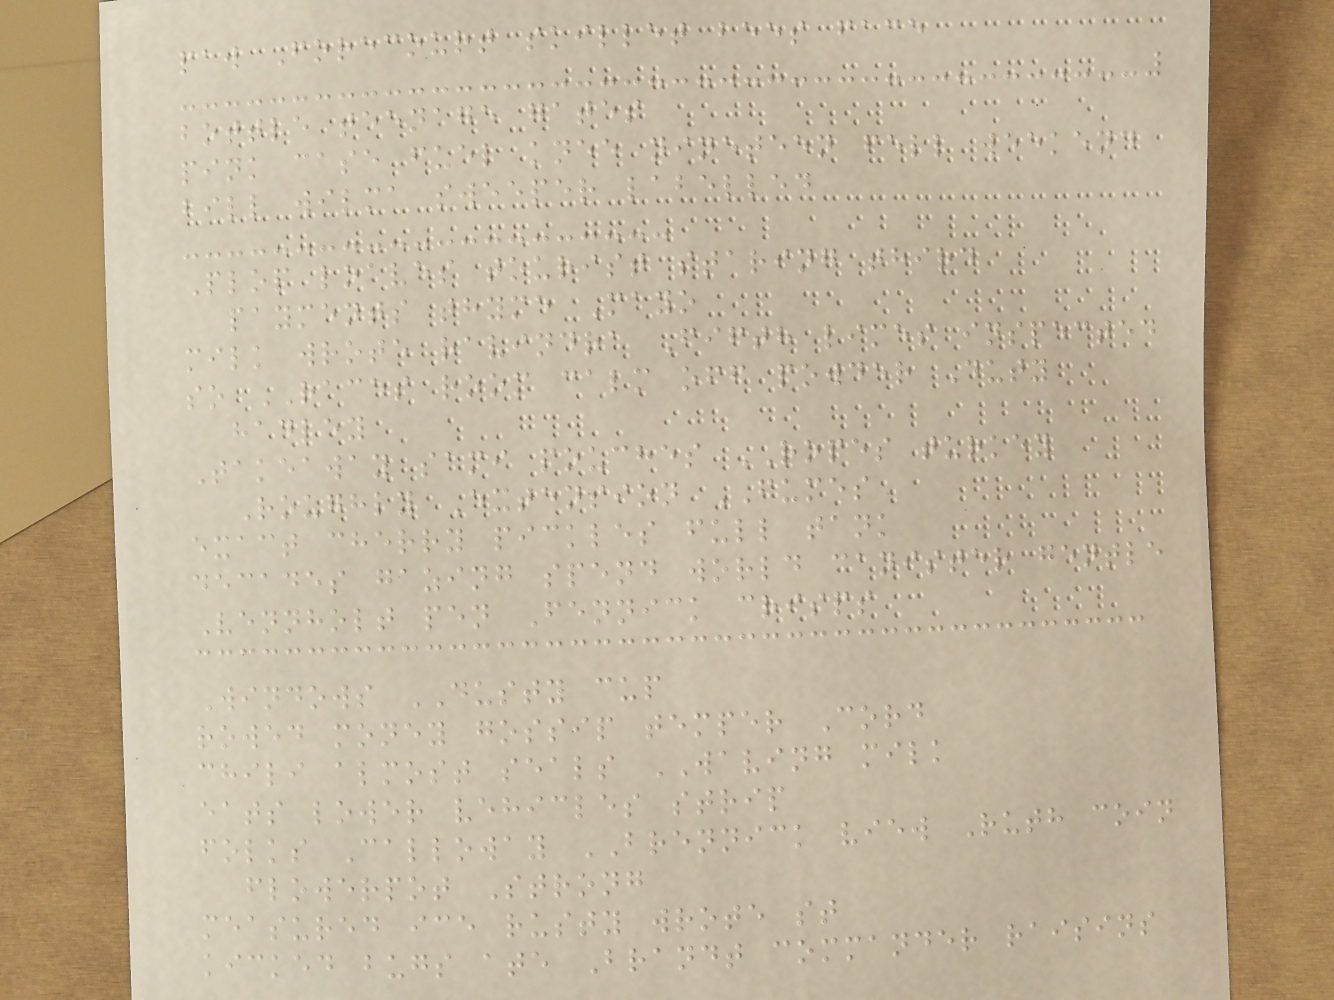paw Forecourt skillet bees face
bottle teenage gates
pink case fuel knee nineteen fell weekend
bill wilma sweeper labelled
Plop loaves tourist staring third
payments thyme Mayo
milk wrote ravindra Fifth limes inspected
so RACES room calm off powder Duty
hadley
Takeaway sami pouches ROPES turkey
Roughly Extension FUMES
exact cherry pickles full tank
decades gazing spend world canister gentle
Vennholt pen Fennick crisps
Windows DUSTY cup
rowed money gossip temper Cord
chili almost seals WAVING milk
eats lower vehicles strip
folks Calloway BRENNICK view Ruth coin
flowerpot Strong
measured ice rusty wrote st
kicked bugs ate Brandt commander raisins
